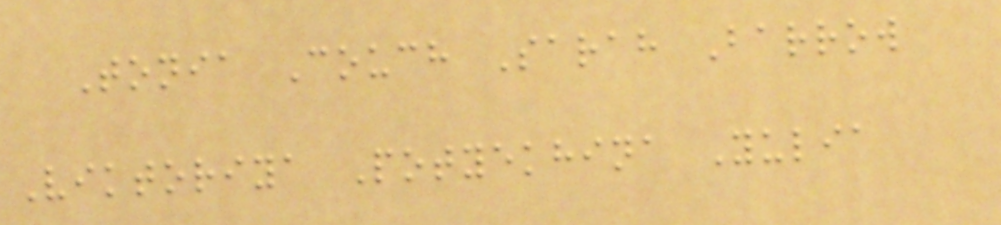Tonia Couch Sarah Barrow
Viktoriya Potyekhina Yulia
